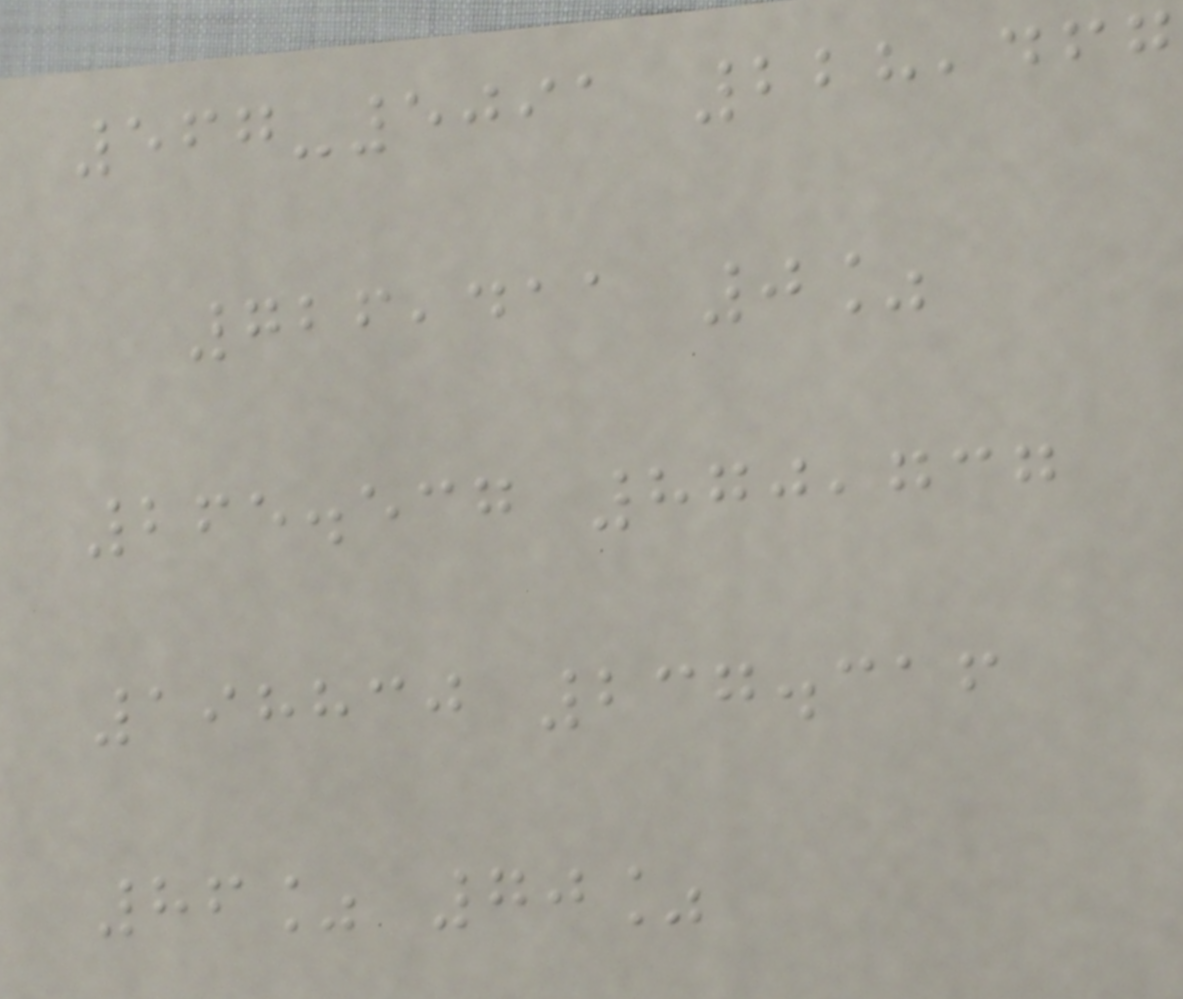567-5091 228,467
726,411 0%
265.537 870,737
198830 237.316
86% 70%
